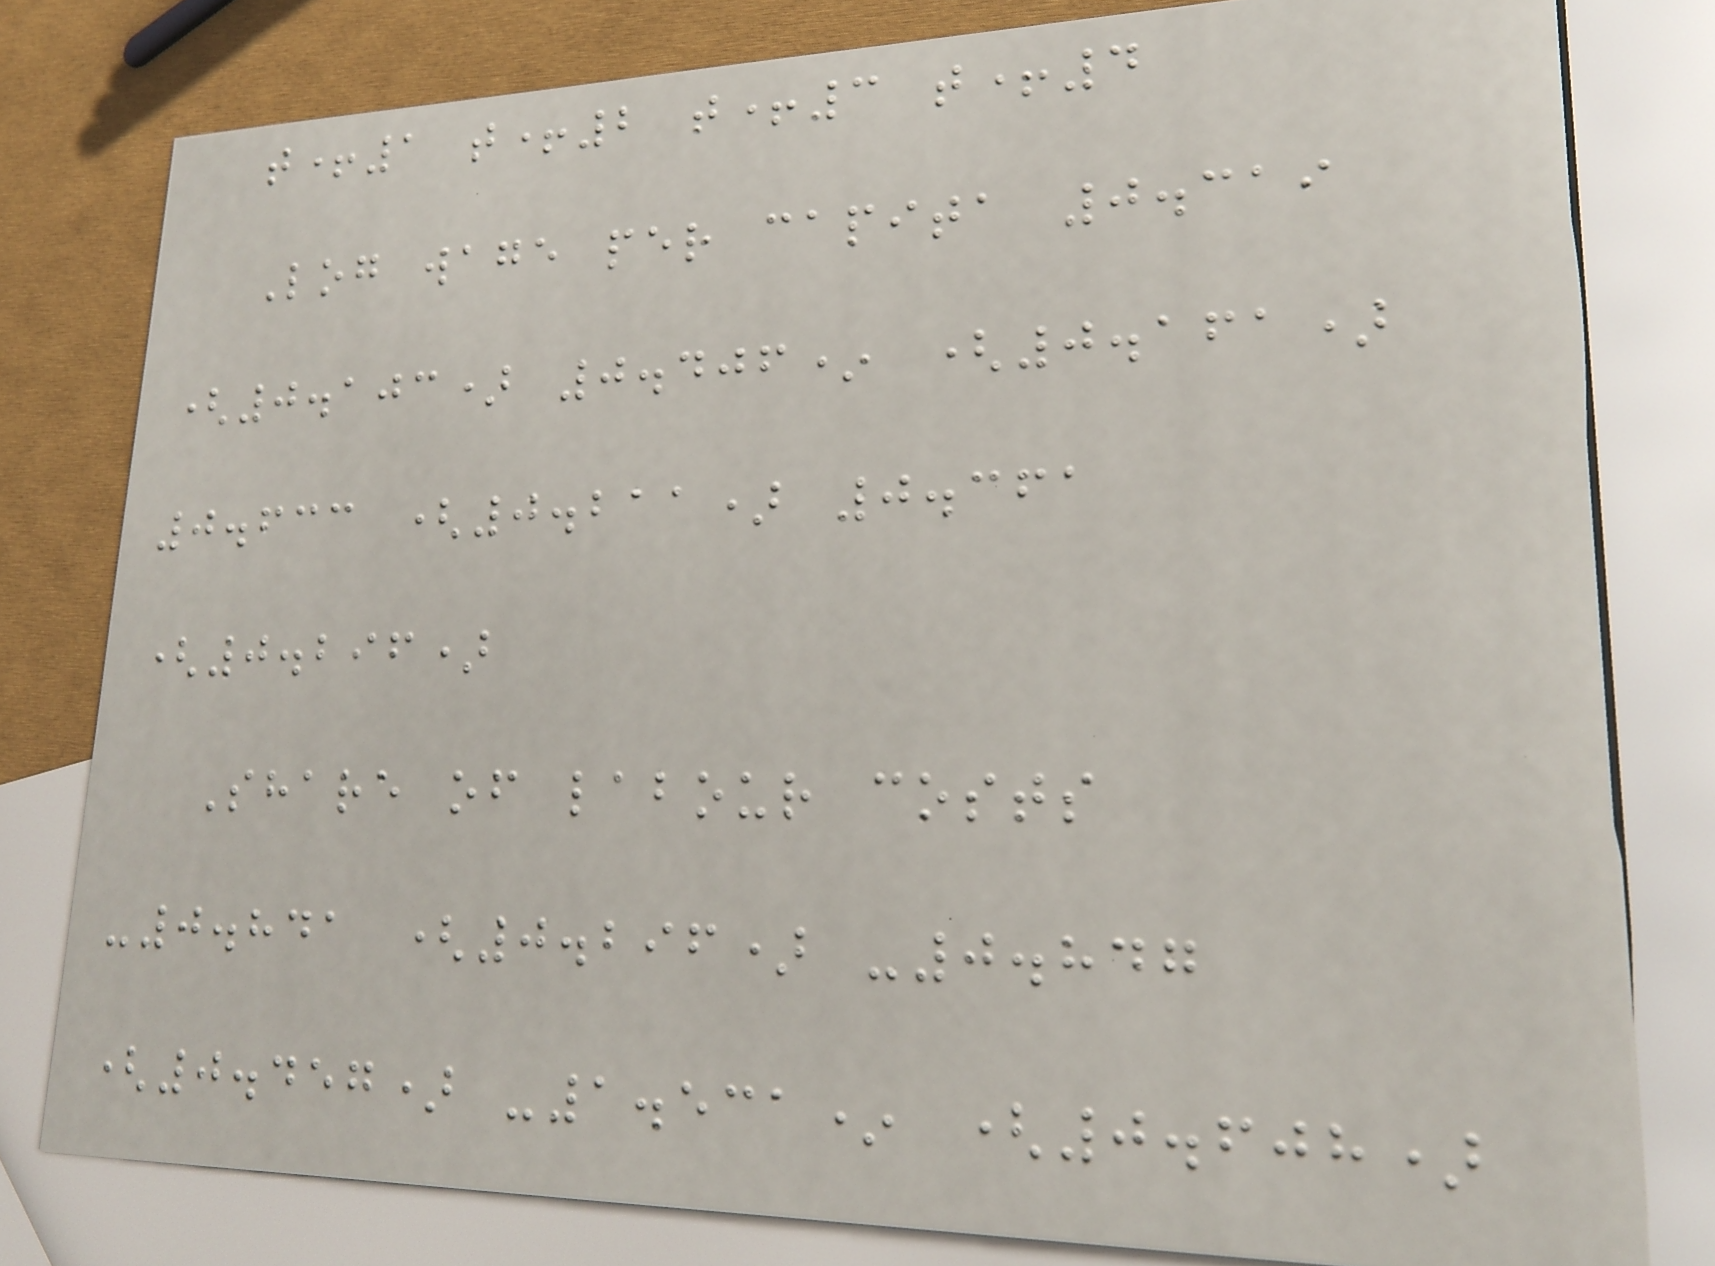t+1 t+2 t+3 t+4
Log wage per capita 0.319
(0.103) 0.406* (0.161)
0.633 (0.211) 0.361
(0.296)
Share of labour costs
-0.841 (0.296) -0.847
(0.457) -1.531* (0.608)
